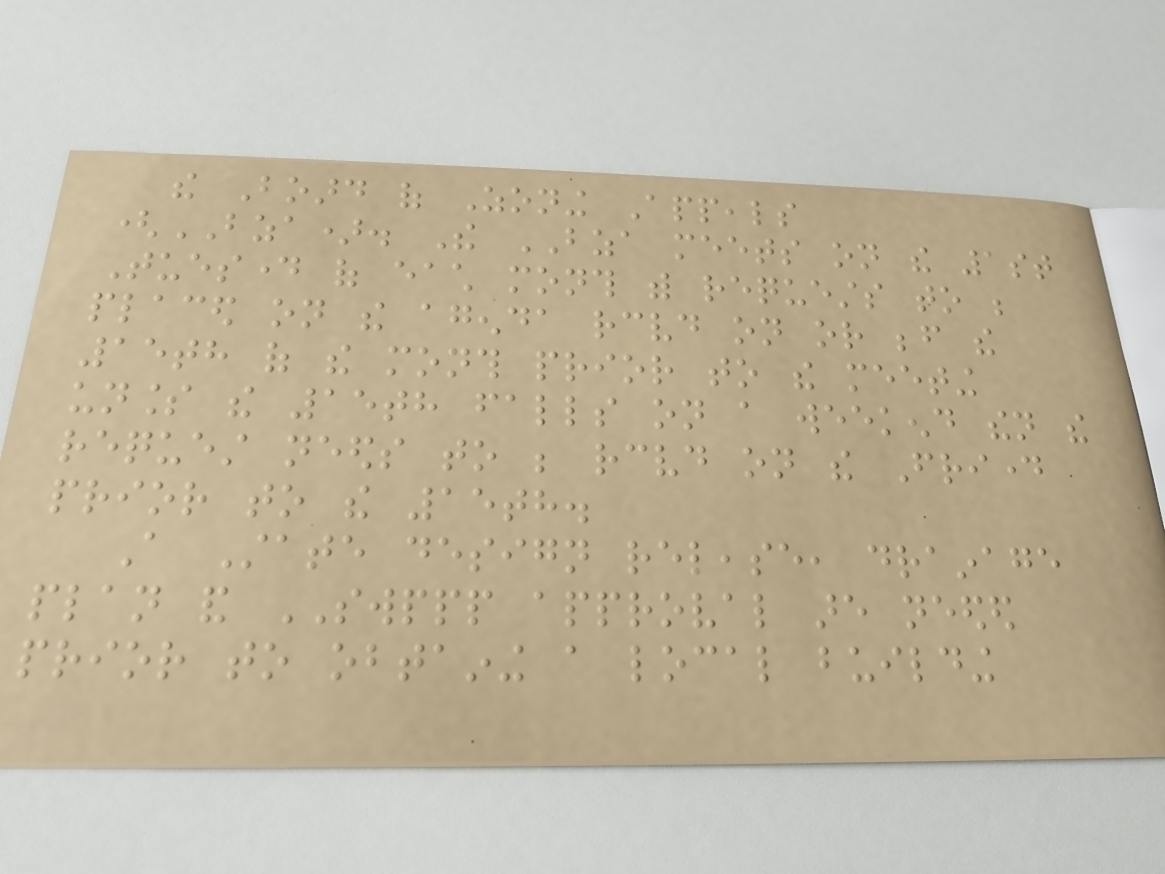the Board of Zoning Appeals
(BZA). The BZA meets on the 1st
Tuesday of each month with requests to be
placed on the agenda received on or before the
15th of the month prior to the meeting
unless the 15th falls on a weekend then the
request needs to be received on the Friday
prior to the 15th.
A State design release, drainage
plan and SWPPP approval are needed
prior to obtaining a local building
